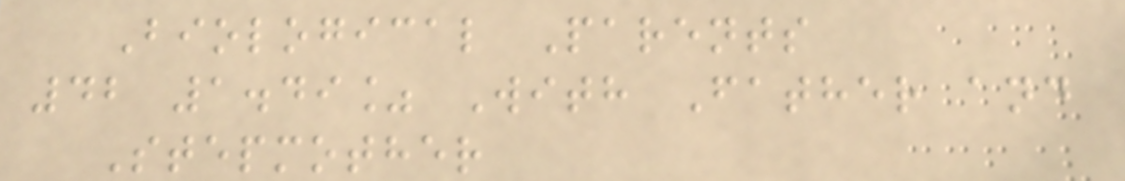Biological Parents
42 1.49% With Father and
Stepmother
